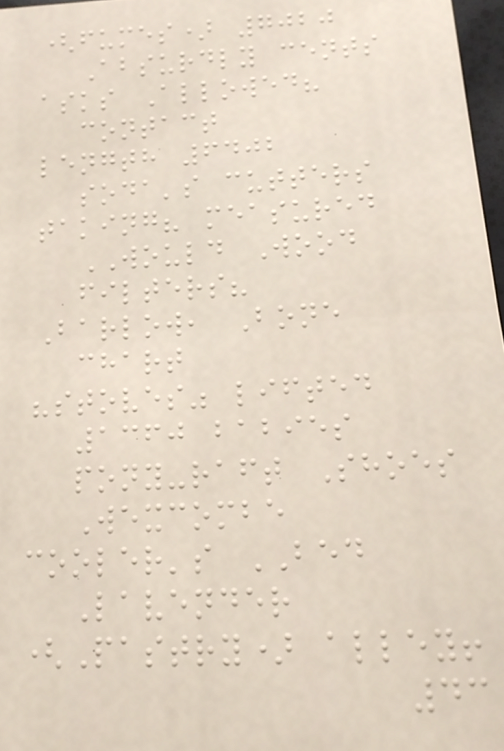(fumes) 7020
Absurdly cents
asks Allowed?
contact
length 6402
soda's cutters
taking? measured
WOULD Wood
filters?
Barlow, Bone
chart
"stoves" lifted
1360 babies
pony-raft Shoes
Wexcombe
cooler's BED
Lavender
(Pastry) alley!
43
